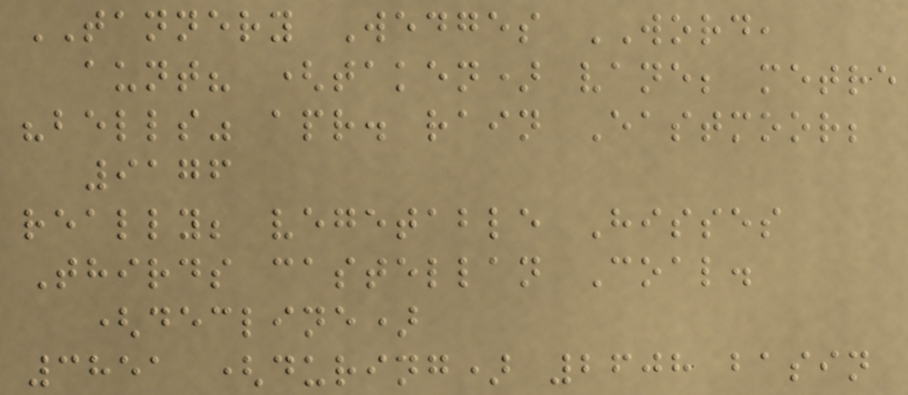TANNERY Wedges WORD,
aunt? (taken) vane; metre
"bells" apr. rain Eastmoor;
9176
really; vegetable Hisses
Thirds castellan Coal.
(decline)
3851 (during) 2608 basin
